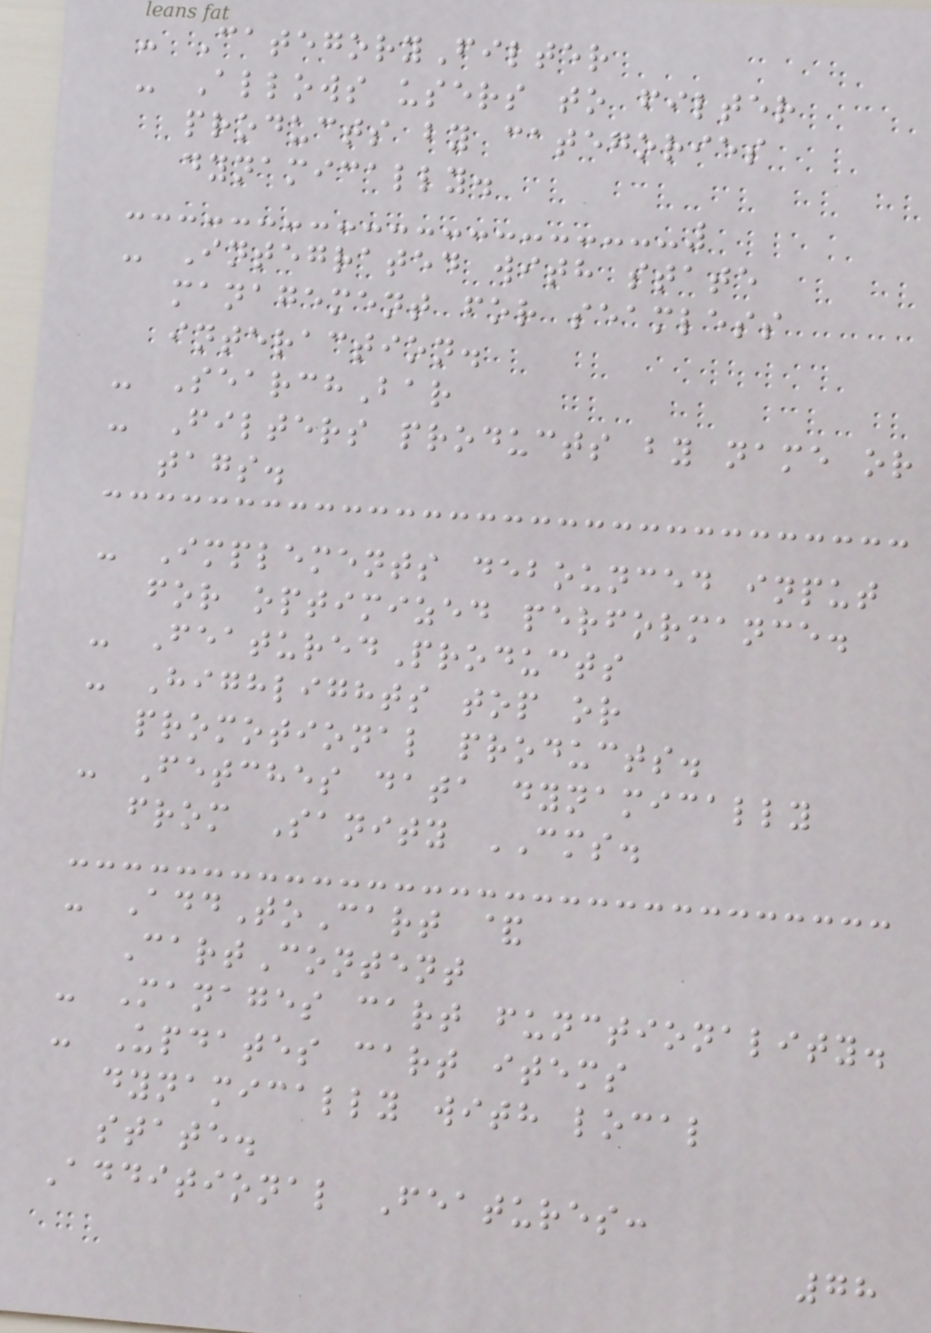- CategoryFilter
- Allows users to filter
products by categories
dynamically.
- Integrated with state
management for seamless
interaction.
- SearchBar
- Filters products by name or
tags.
- Implements debounced input
for optimized performance.
- FeaturedProducts
- Highlights top or
promotional products.
- Fetches data dynamically
from Sanity CMS.
- AddToCart &
CartContent
- Manages cart functionality.
- Updates cart items
dynamically with local
state.
Additional Features:
78
